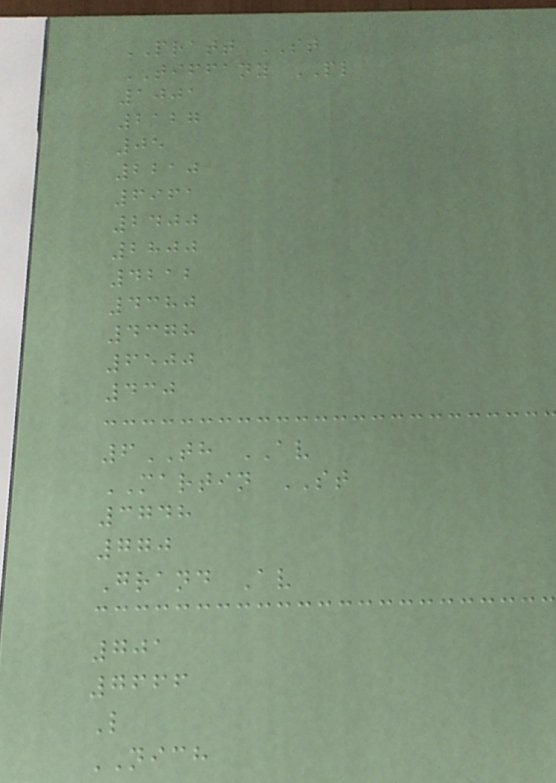PRATT ST
TIFFANY PL
1001
2127
05
2210
6961
2400
2800
4212
4380
4378
6500
430
6TH AV
MARTIN ST
3748
770
Grand Av
701
7666
L
NICH
